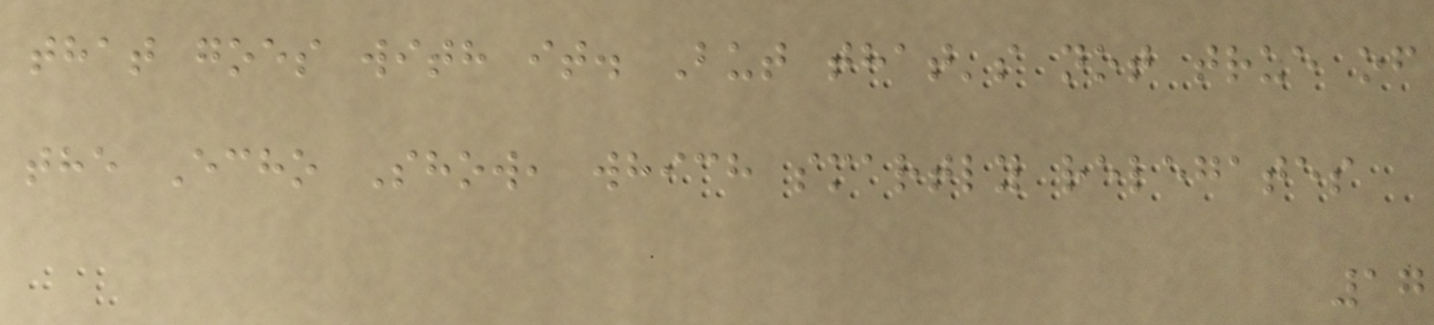that goes with it. But that's not true of
the Echo Show, which smartly relegates
17
